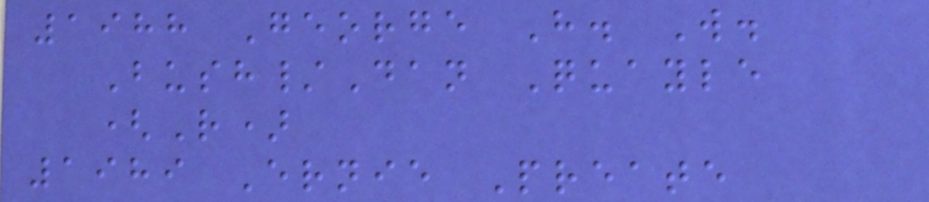1988 George H. W.
Bush/Dan Quayle
(R)
1989 Ernie Preate
